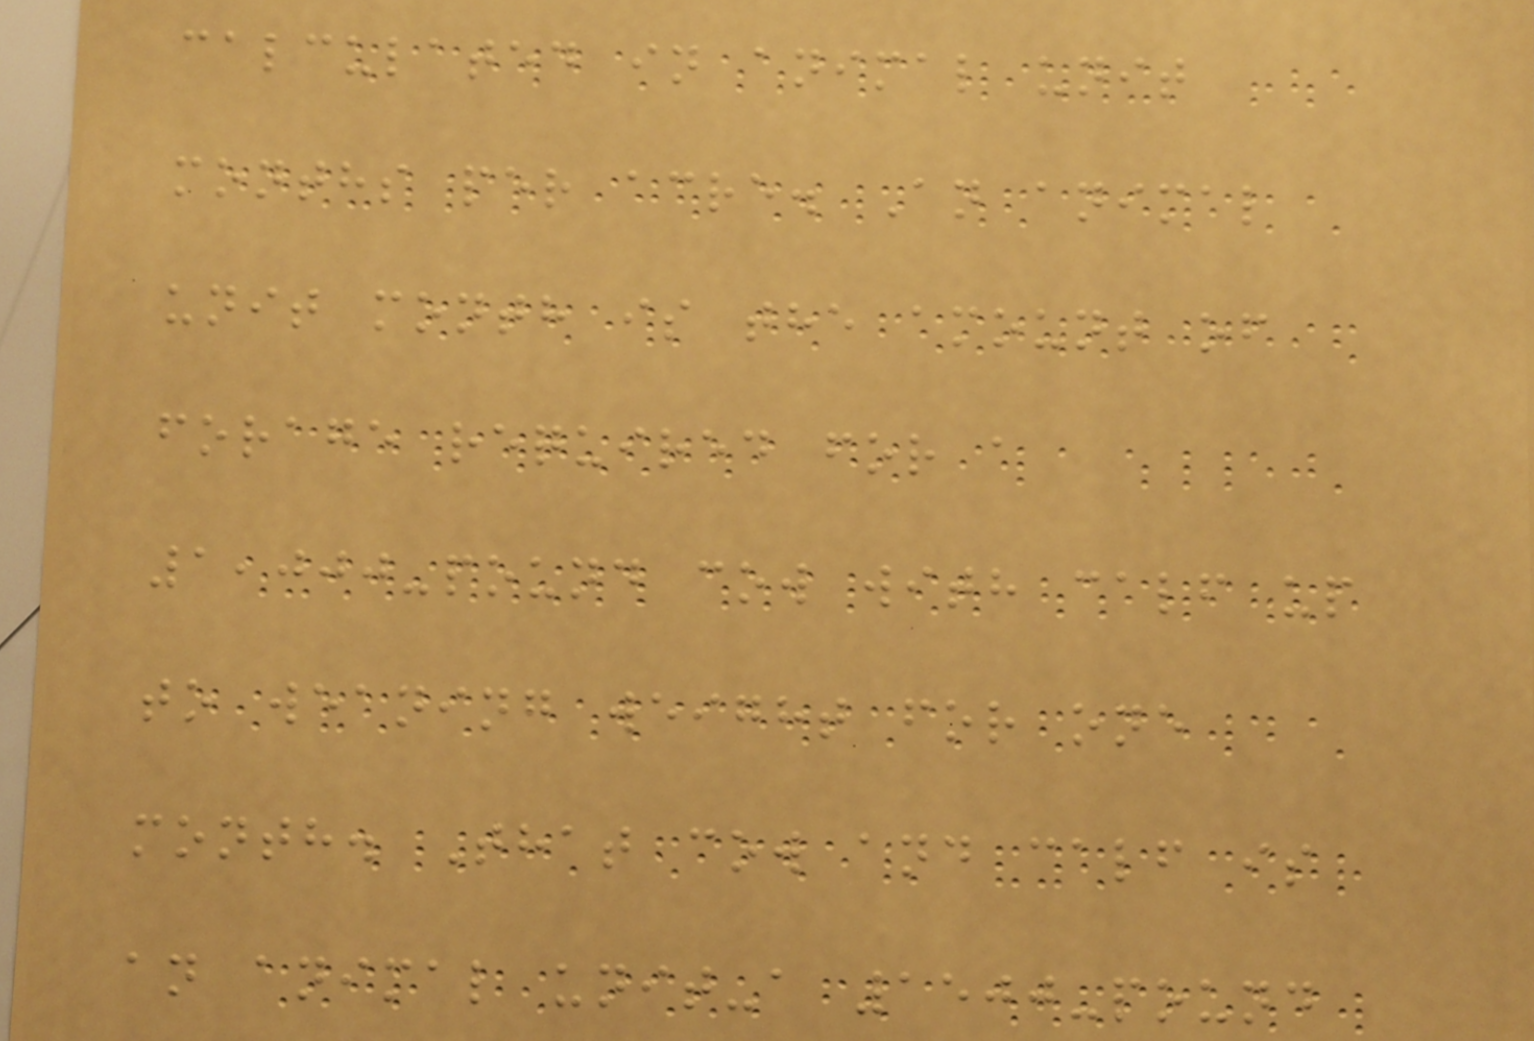calculated in animal unit
months per acre. An animal
unit month is the amount of
forage required for a
1,000-pound cow with calf up
to weaning weight for one
month. That cow and calf is
an animal unit-a 1500-pound
